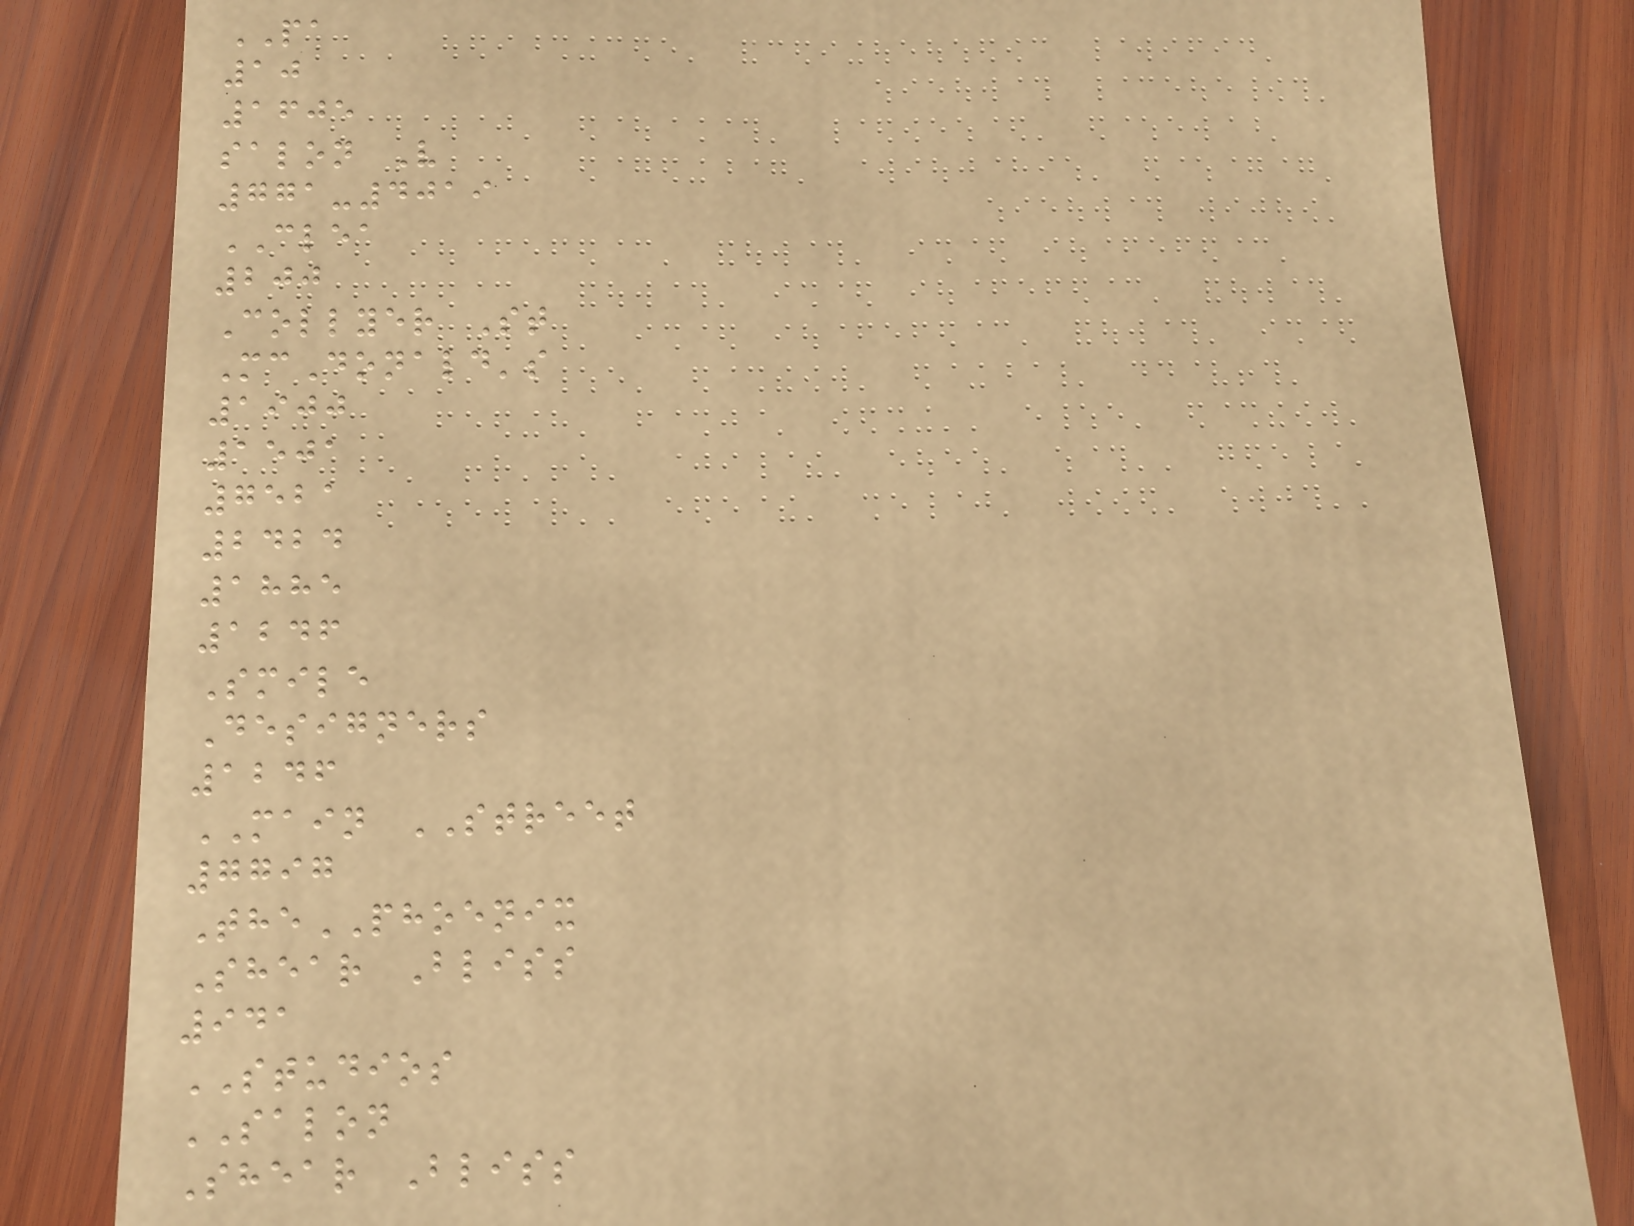PA
10
1605
salon V
771-4019
CLEA
200
Collyer St
McDonald's
1900
1501
7521
2424
1885
1246
Smile
Designers
1246
MAIN STREET
7797
ThePHOENIX
Shear Bliss
941
STUDIOS
SALON
Shear Bliss
